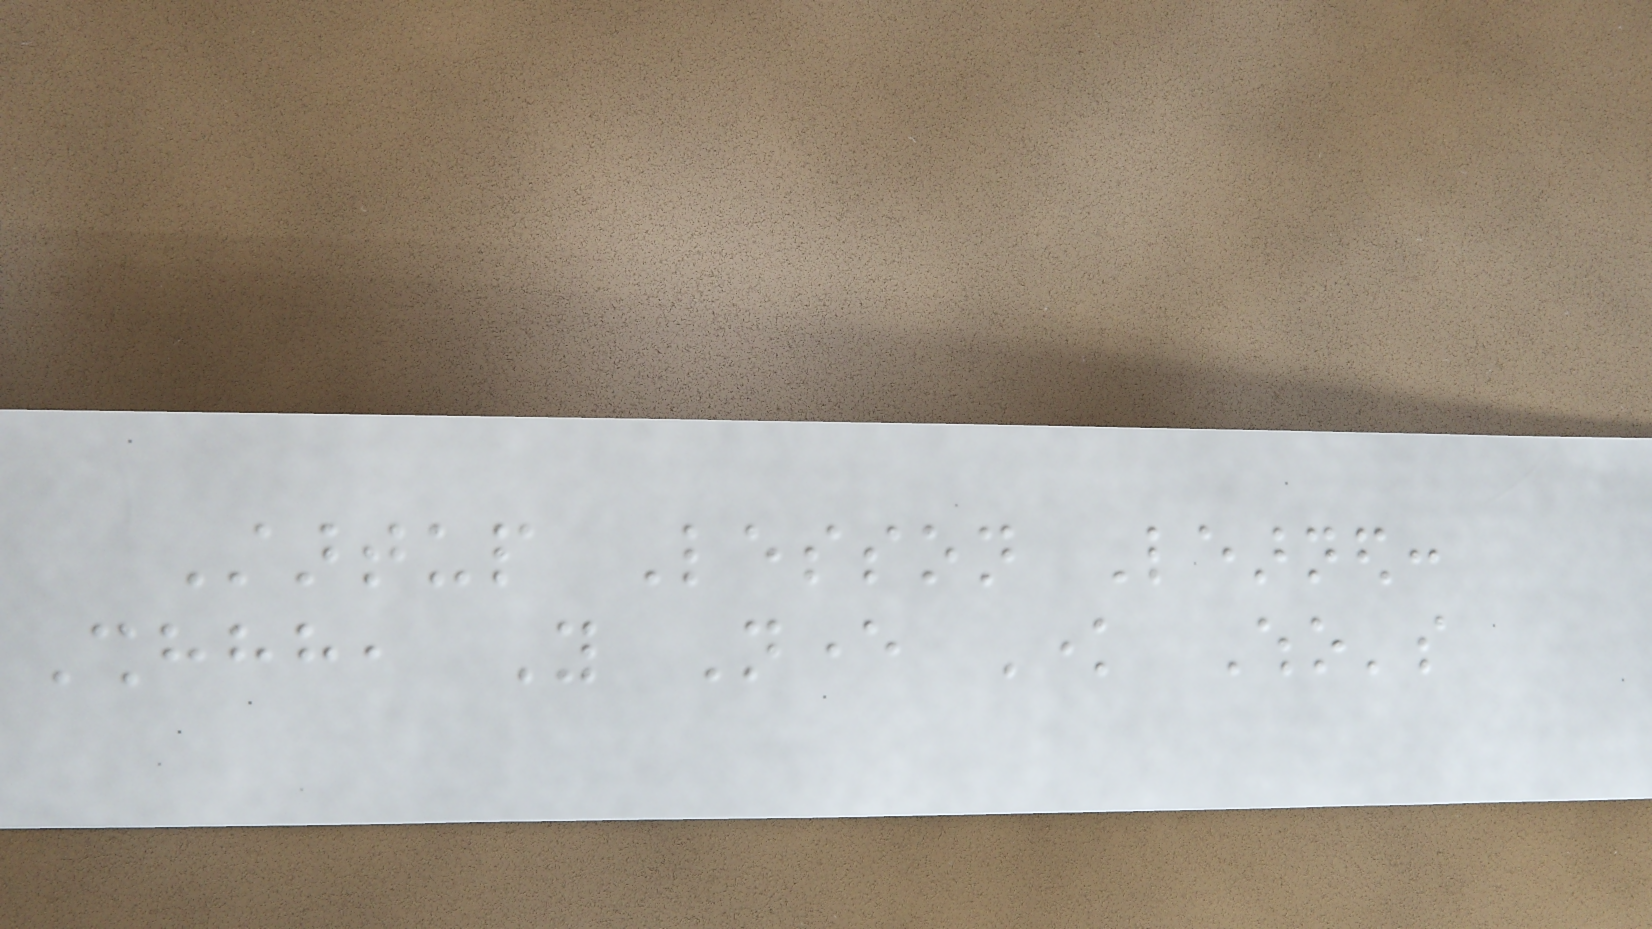Startup Lesson Learned:
Shhhh, You Never Know Who's
